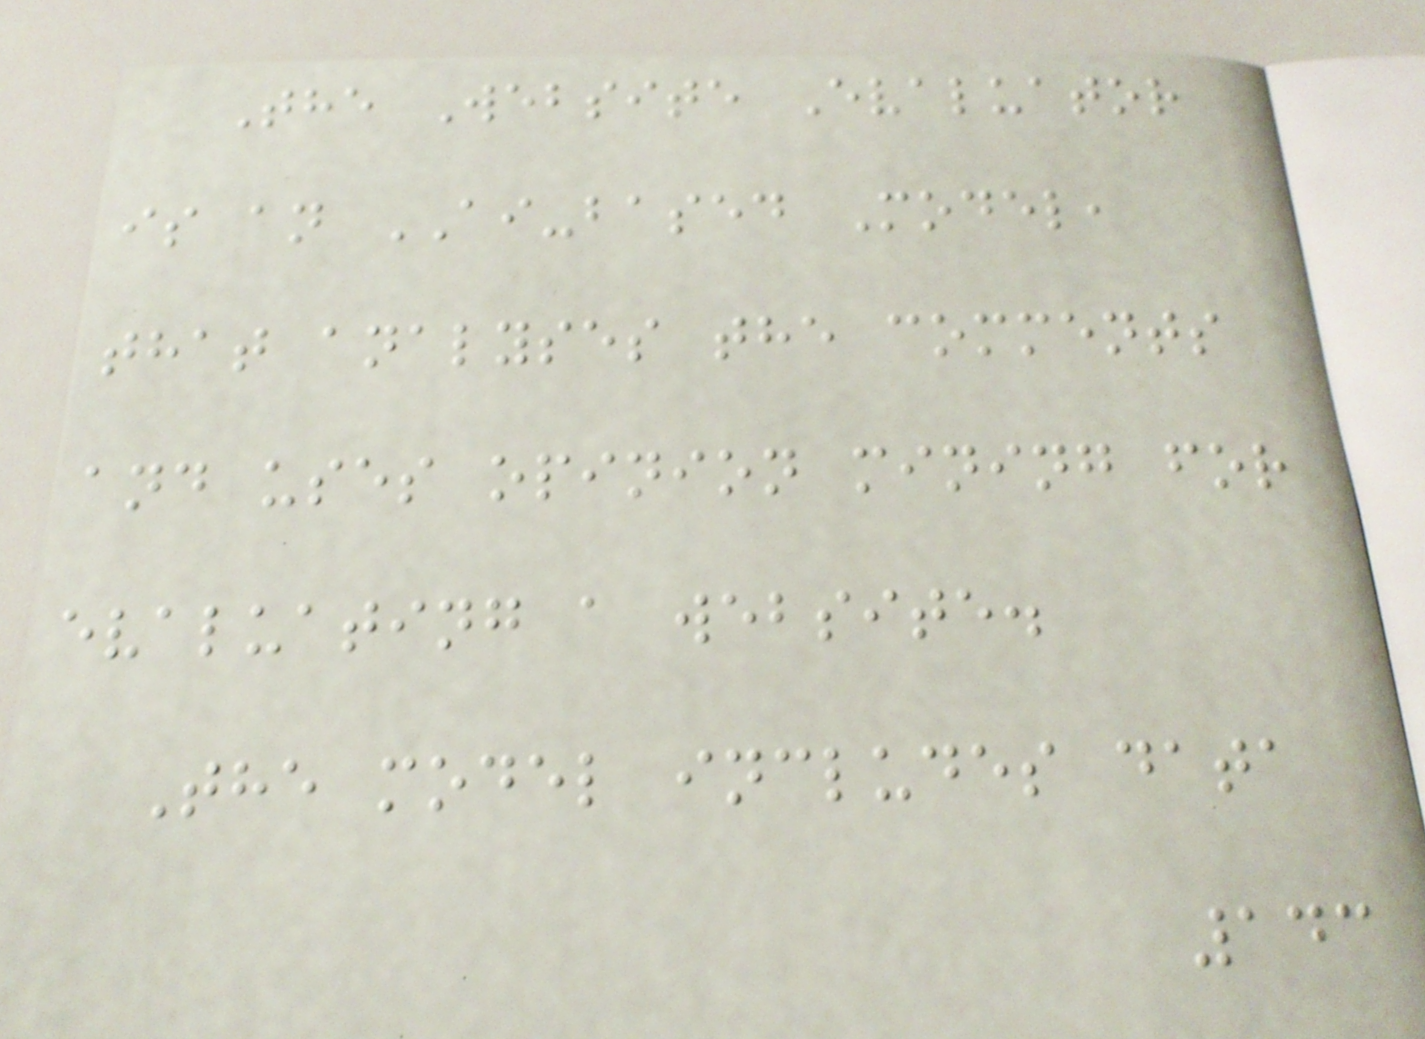The Website Evaluator
is an AI-based Model,
that analyses the comments
and uses opinion mining for
evaluating a website.
The model includes data
143
